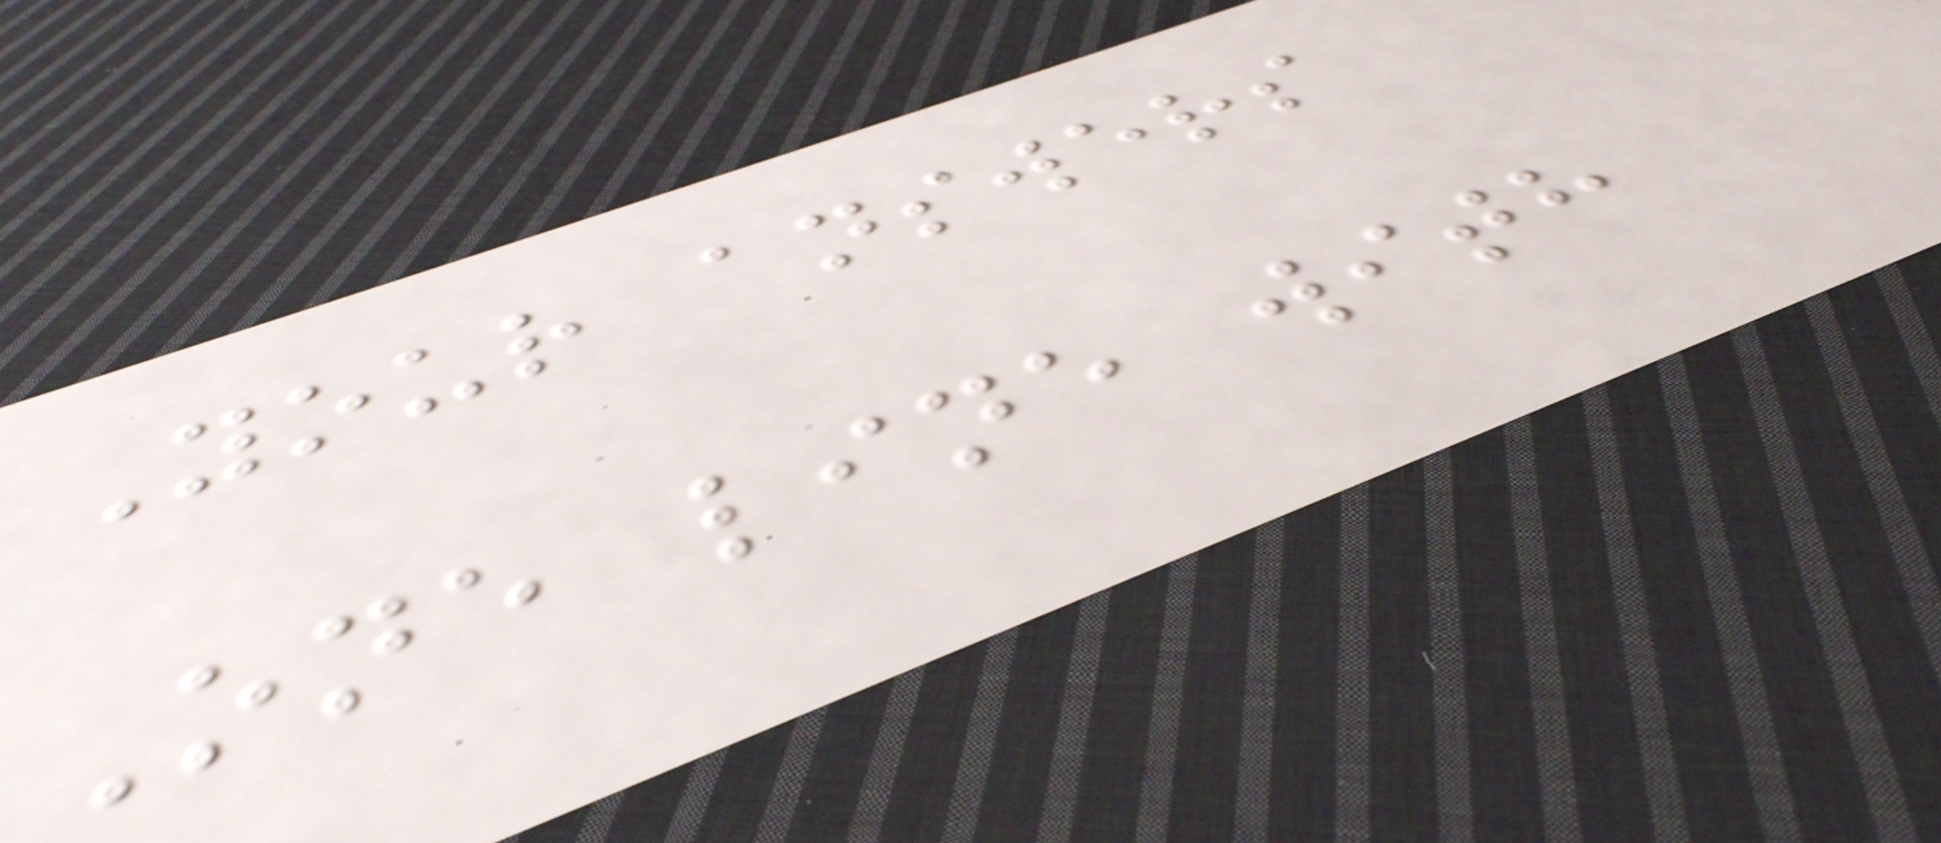Your answers
One line with
